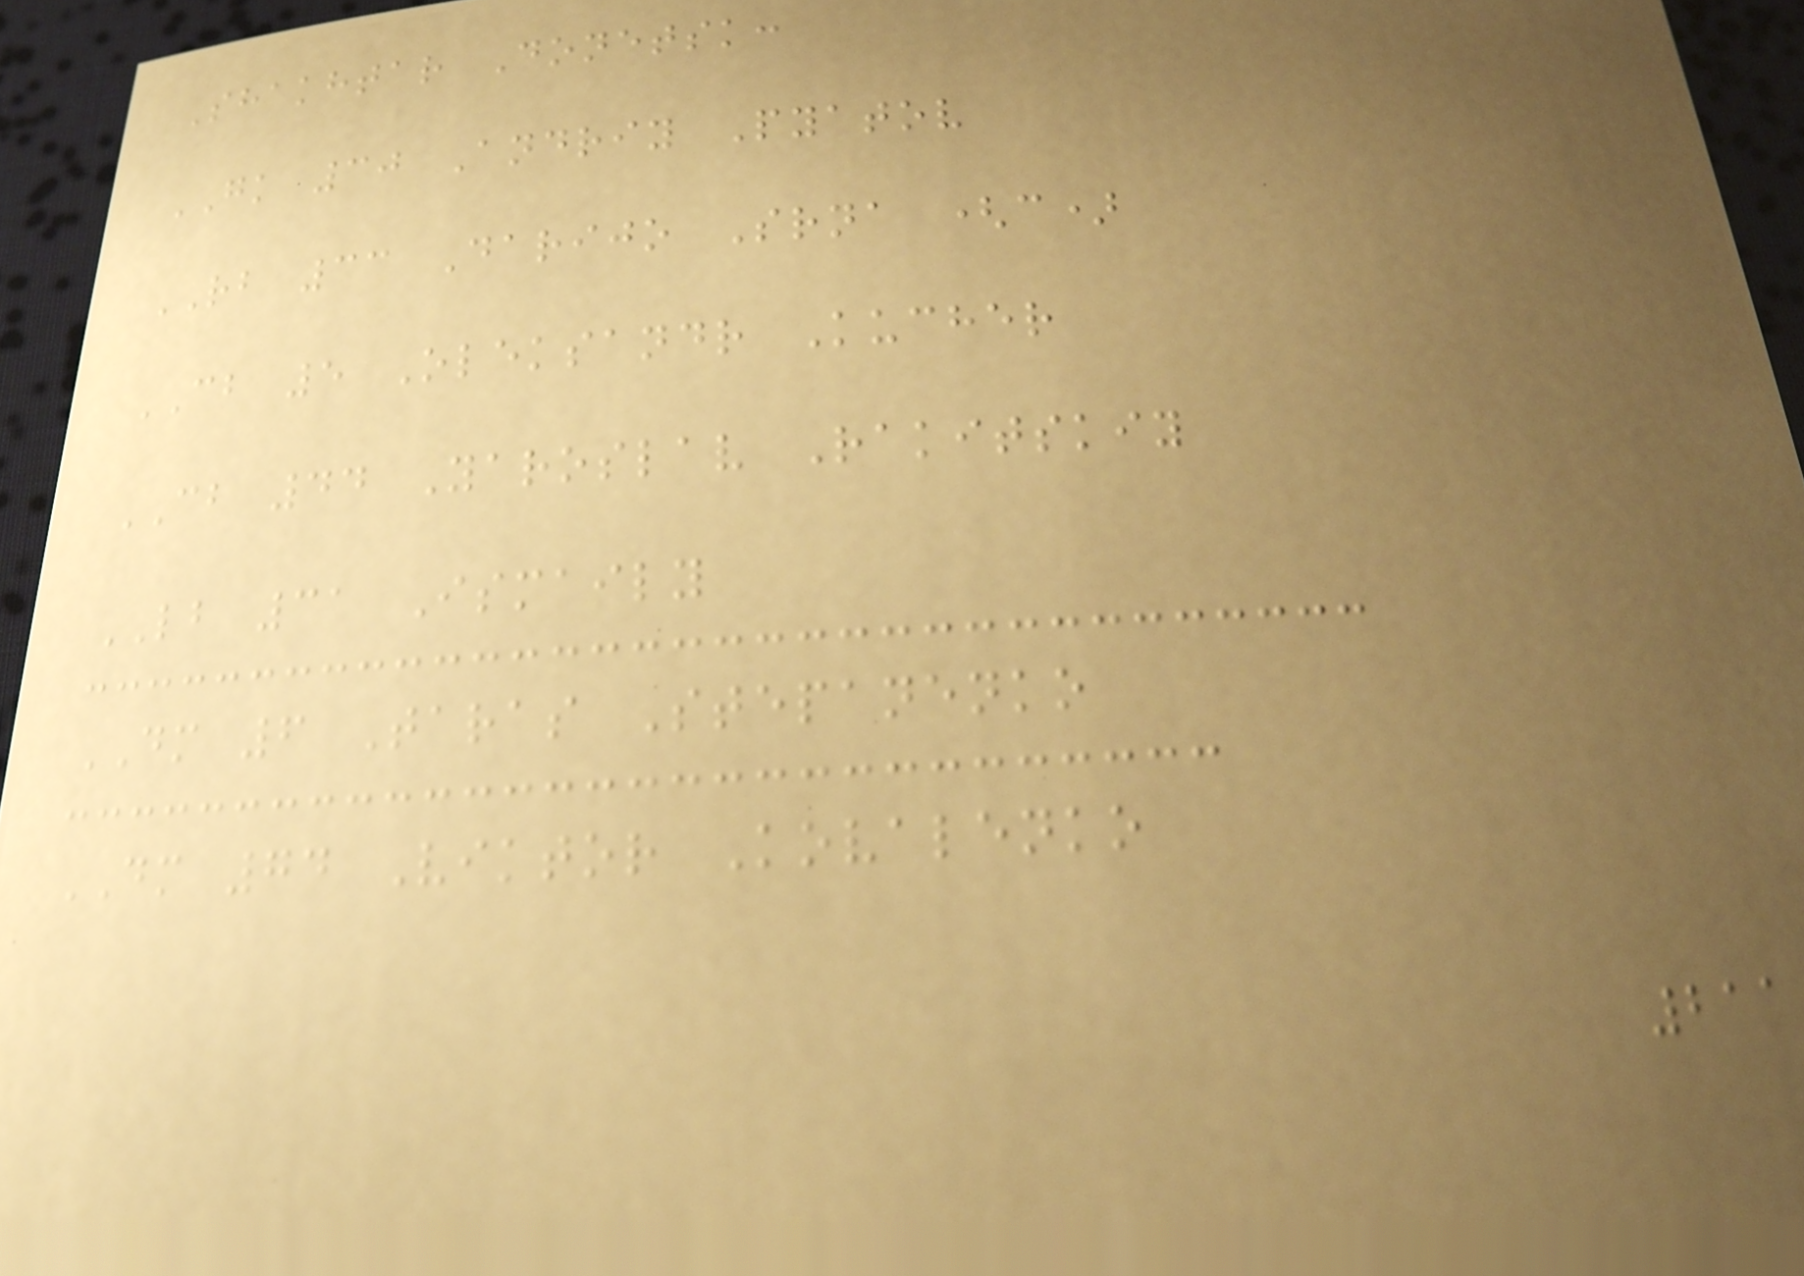Shakhtar Donetsk:
GK 30 Andriy Pyatov
RB 33 Darijo Srna (c)
CB 5 Oleksandr Kucher
CB 44 Yaroslav Rakitskiy
LB 31 Ismaily
DM 6 Taras Stepanenko
DM 74 Viktor Kovalenko
211
